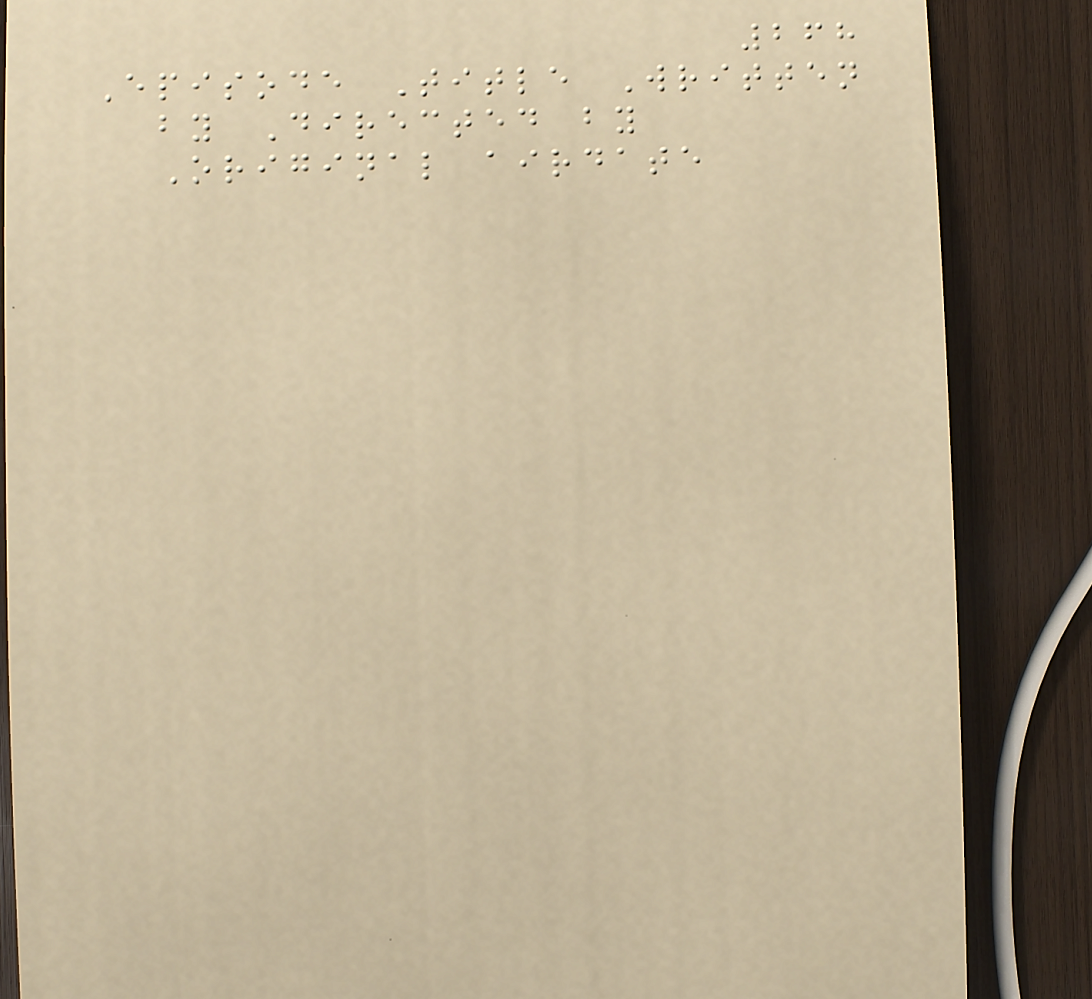268
Episode Title Written
by Directed by
Original airdate
